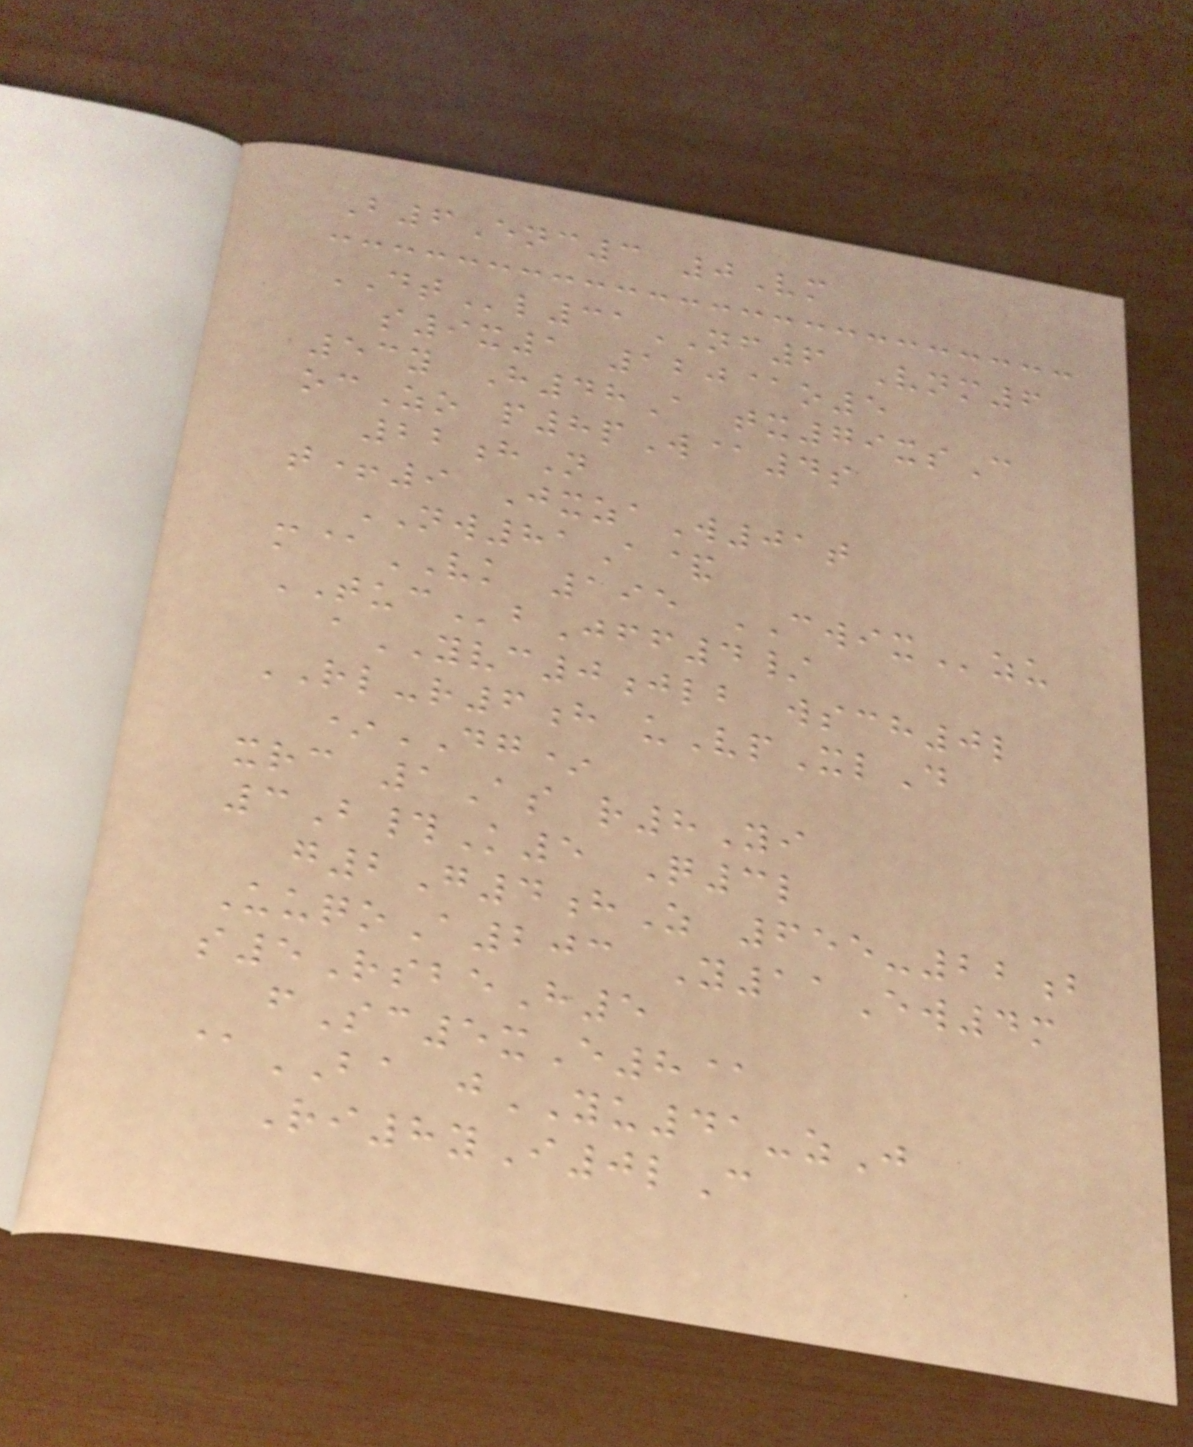B6Enc3 0Vm
DTl31NF6 Vnm6
s9x1 120@o5
53y H48A tx79xsC
ocZo p8pW@4s
22hN
t+9 JxzaW01t
NW81A&
m@VK 195 CWIXzu
TUCbJff4/
aYVC0jlb wsch0l
RL-r6h uVpXlD
*DG*
xrc 1As r8Yi
3B#K5 Q3l
g2G4hZ 655-22b
UuqoA203 Y11Ew4m
s5RsbeH5
fSc5xE8@
@BA jYU41-zJ
Ri8yI0lC
